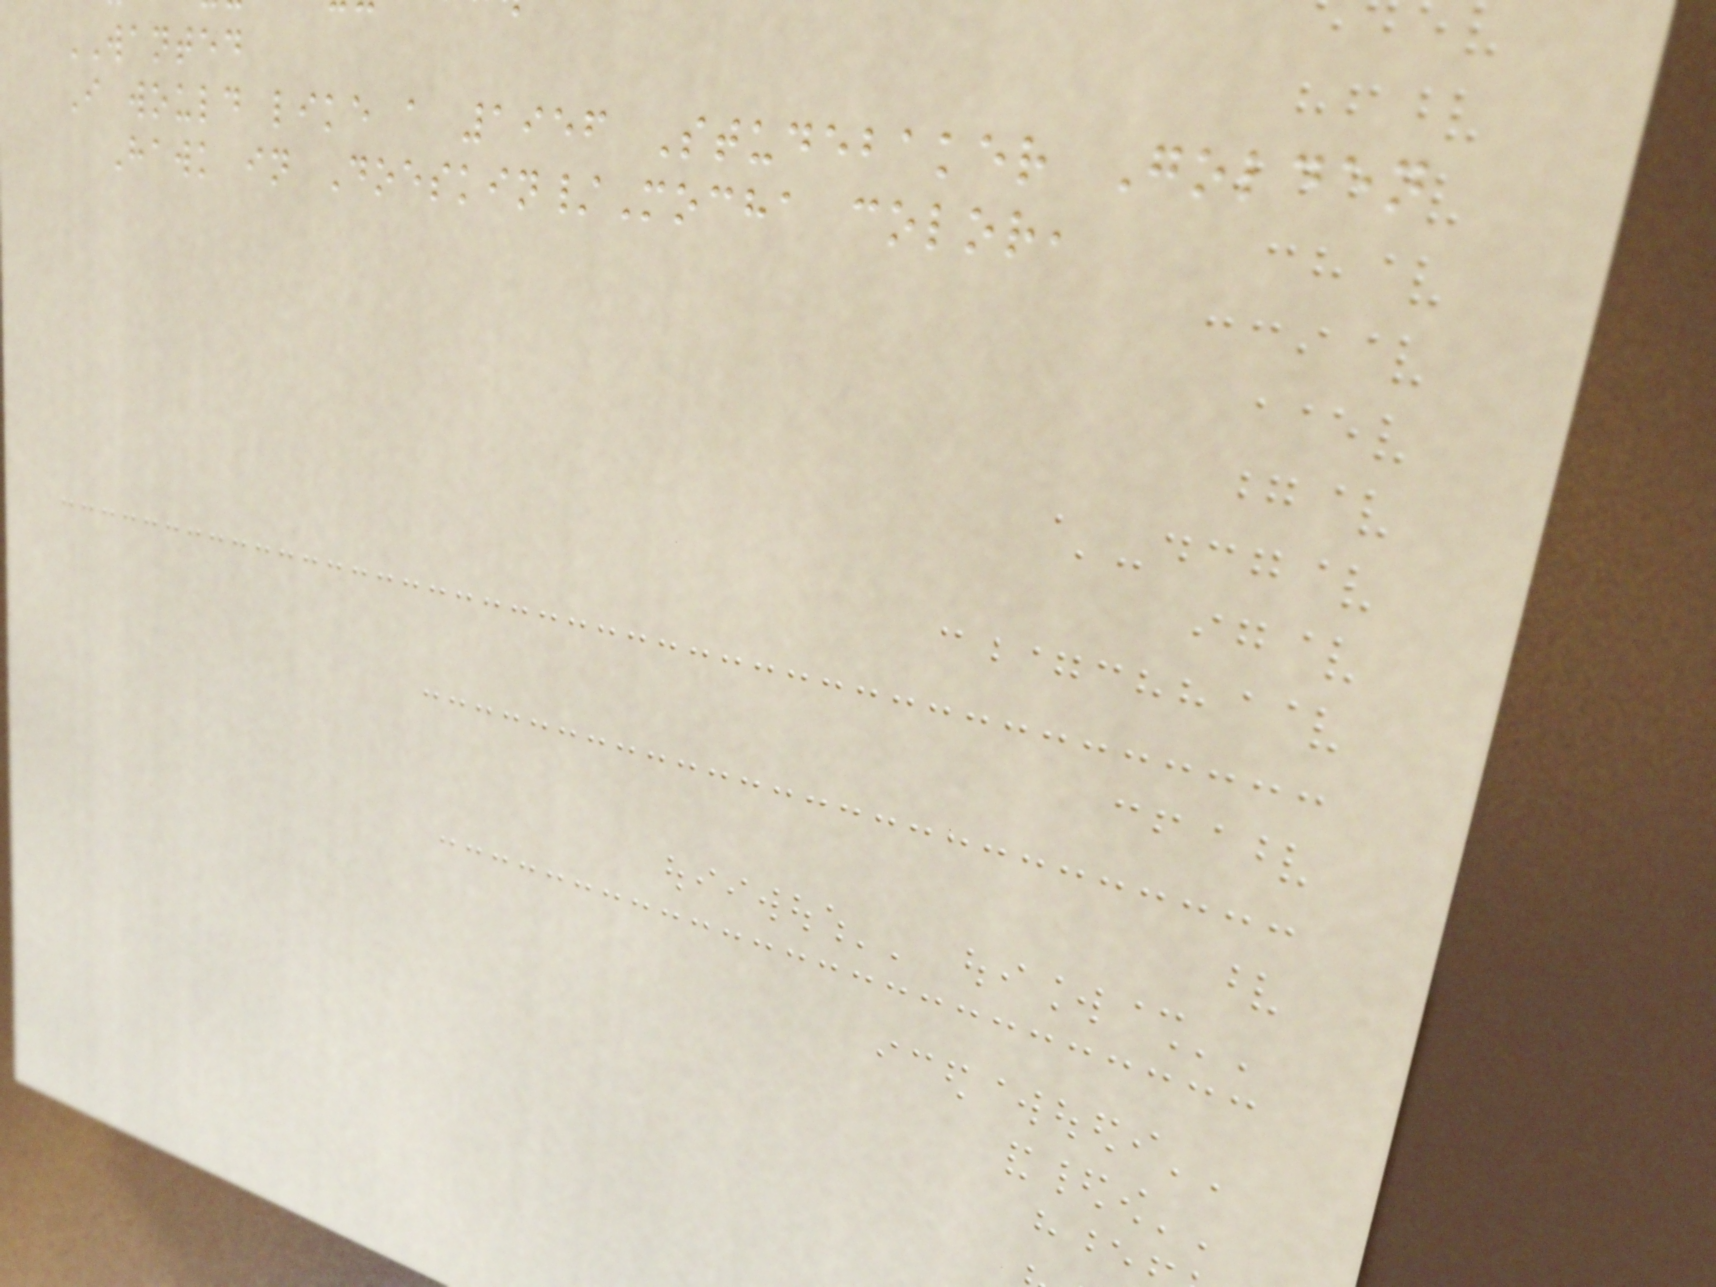WANTED
I would like a 1956 Studebaker Golden
Hawk in Doeskin/Mocha color,
